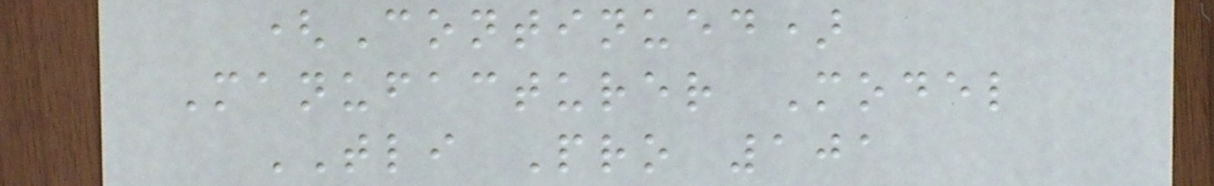(Continued)
Manufacturer Model
TLI Pro 101
